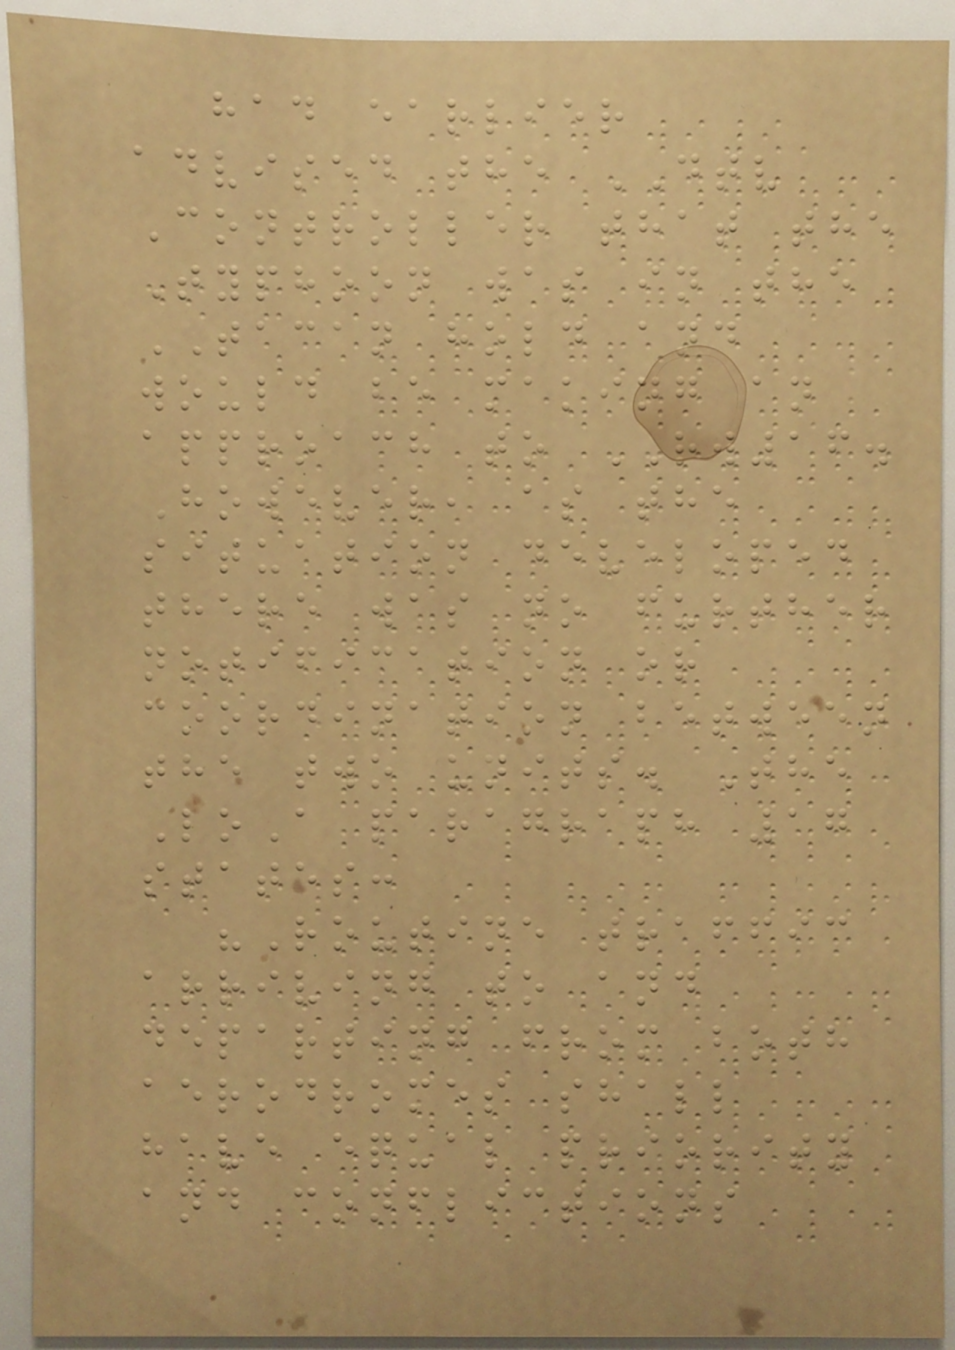had earlier
advised the DTV
Controller that the
Typhoon was in the
TACAN hold and
would be making an
approach to RW16.
However, as the
situation developed
there was no further
notification or
coordination between
the two units. The
LoA paragraph 17
states:
"Routine traffic
arriving to and
departing from both
aerodromes shall
have equal priority
and conflictions
